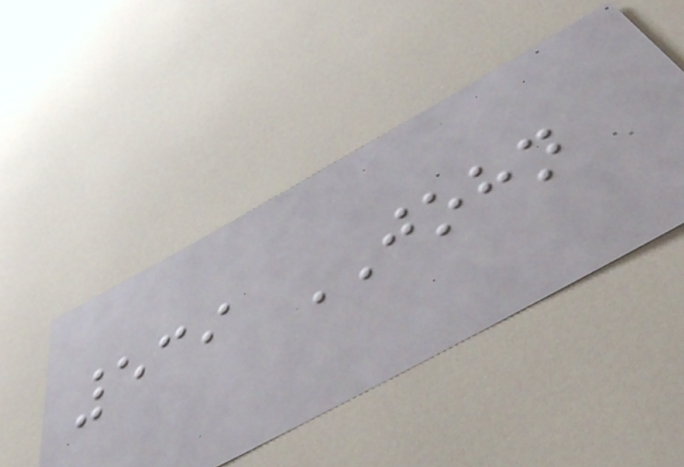539 JOHN
